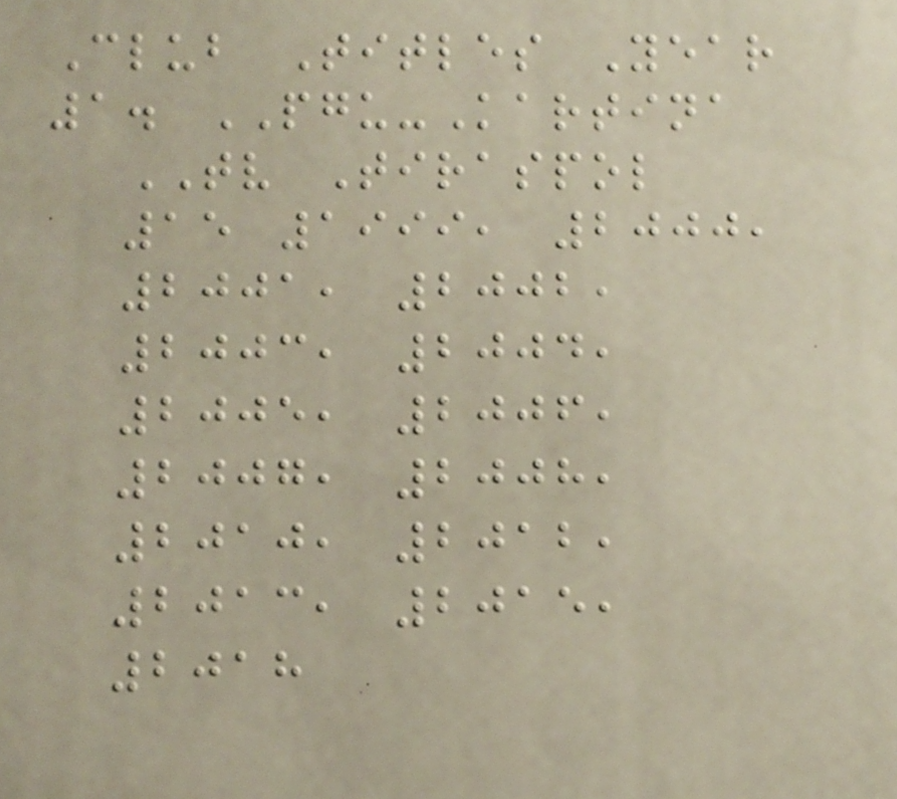Club Titles Year
1. PGU-Kartina
TV Tiraspol
15 1999, 2000,
2001, 2002,
2003, 2004,
2005, 2006,
2007, 2008,
2010, 2012,
2013, 2015,
2018
